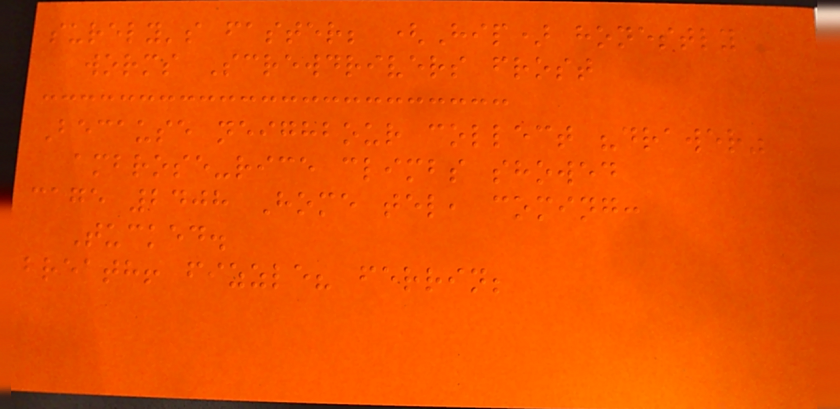surely's faster; (Hip) honestly
worms Screwdrivers frost
Because neighbour collect "drawer"
ambrose-rice climbs showed
cage 2408 Home tel, coming:
Tucked.
breath! fizzle? ferrin;
